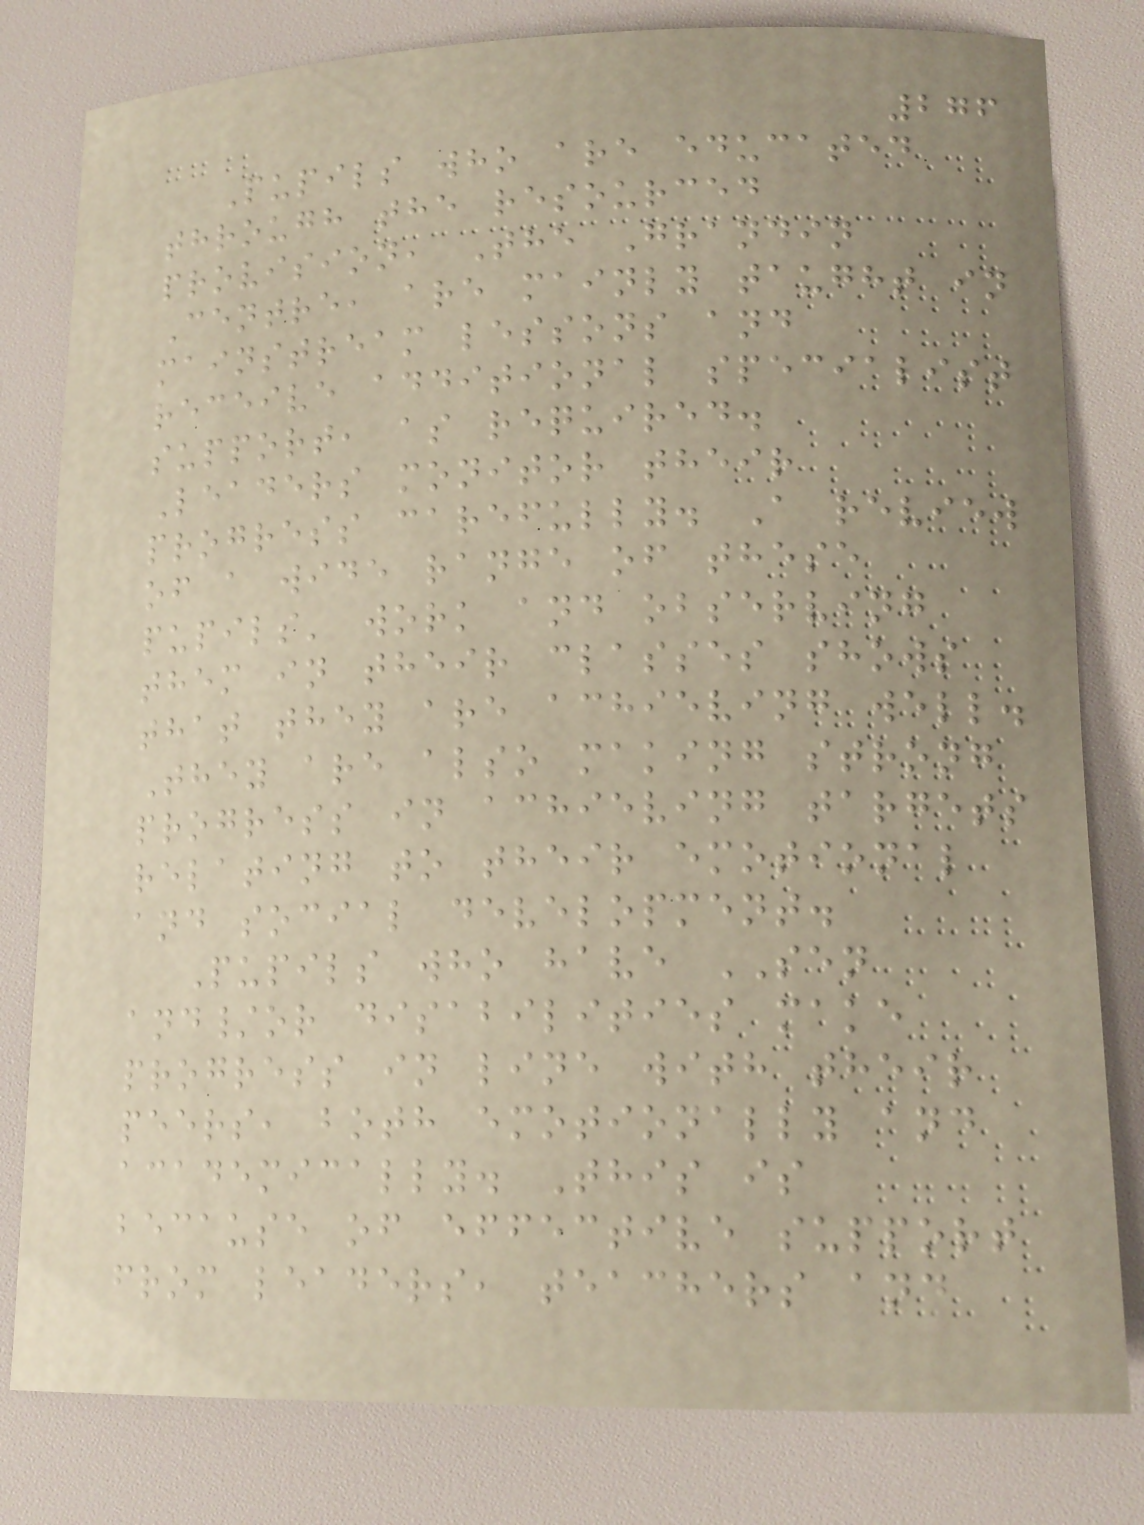276
Pupils who are educated
through the resourced
provision, The Grandin
Centre, are mainly taught in
mainstream lessons and
receive additional specialist
support, as required.
Leaders monitor their
progress carefully. A review
of a wide range of these
pupils' work and observing
them in their classes shows
that they are achieving well.
They are also making strong
progress in achieving targets
relating to their emotional
and social development.
Pupils who have SEN
and/or disabilities make
progress in line with their
peers, both emotionally and
academically. This is
because of effective support
from leaders, teachers and
